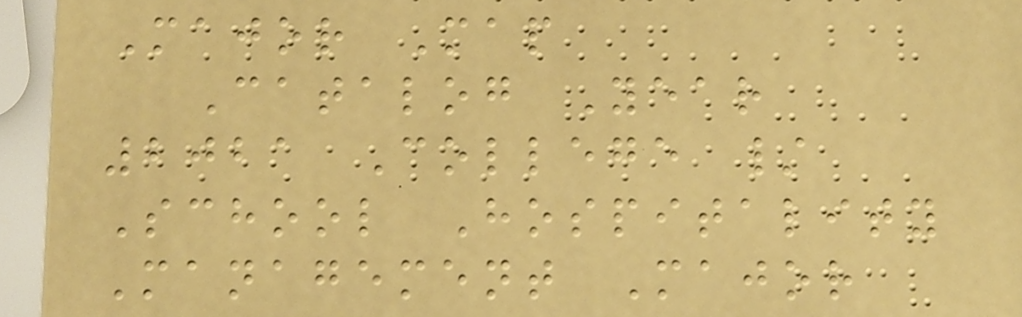Major Map
Catalog Year
2021 College /
School Hospitality
Management Major
